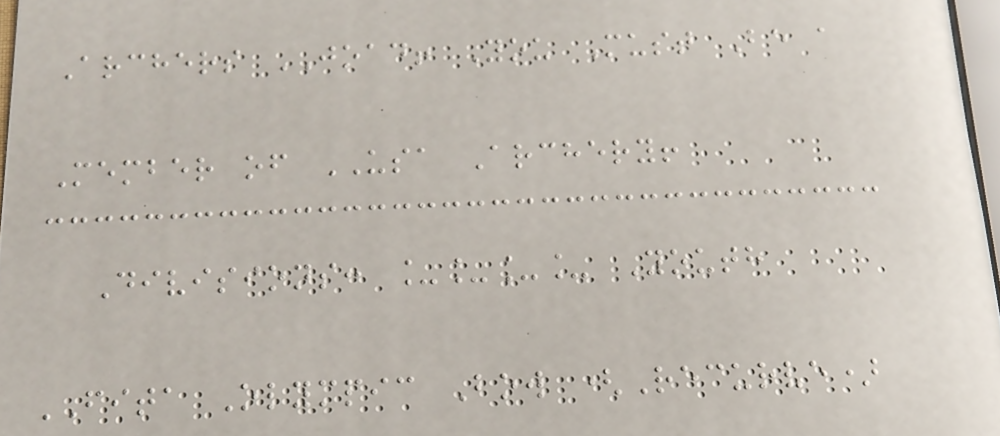Archers JOAD! You Must Be a
Member of USA Archery!
Divisions: ____ Youth
FITA Olympic Bow (Recurve)
